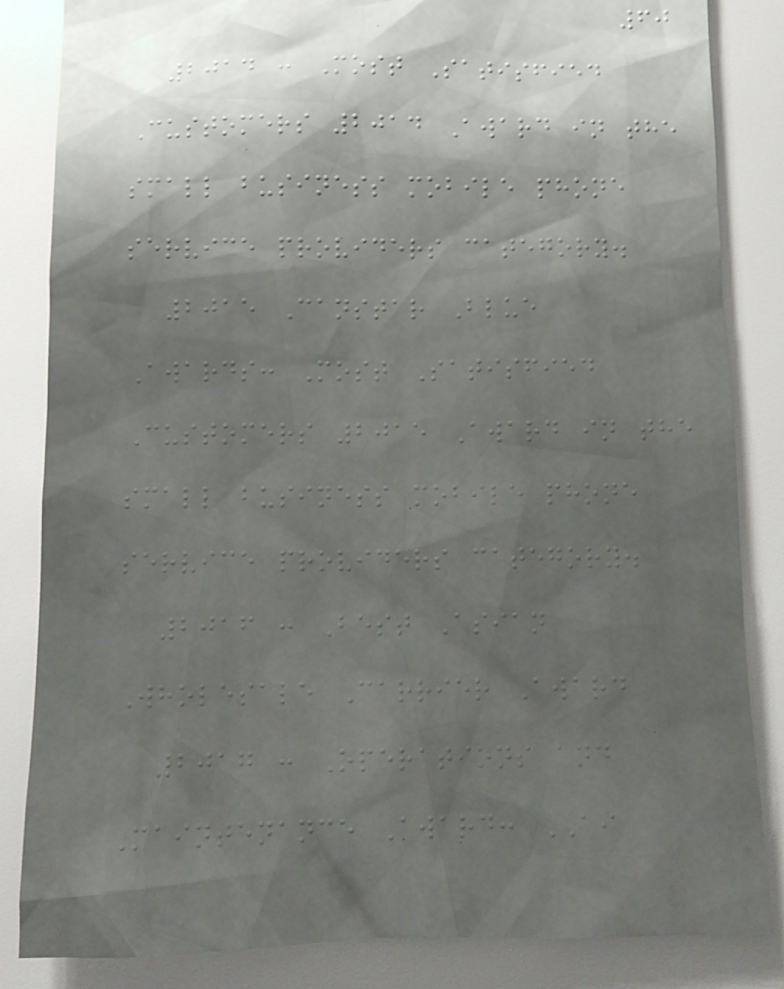60
2014 : Most Satisfied
Customers 2014 Award in the
small business mobile phone
service providers category.
2015 Canstar Blue
Awards: Most Satisfied
Customers 2015 Award in the
small business mobile phone
service providers category.
2016 : Best Asian
Wholesale Carrier Award
2017 : Operations and
Maintenance Award: AI
